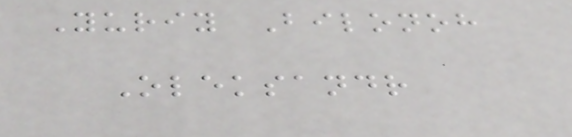Yuriy Bilonoh
Oleksandr
